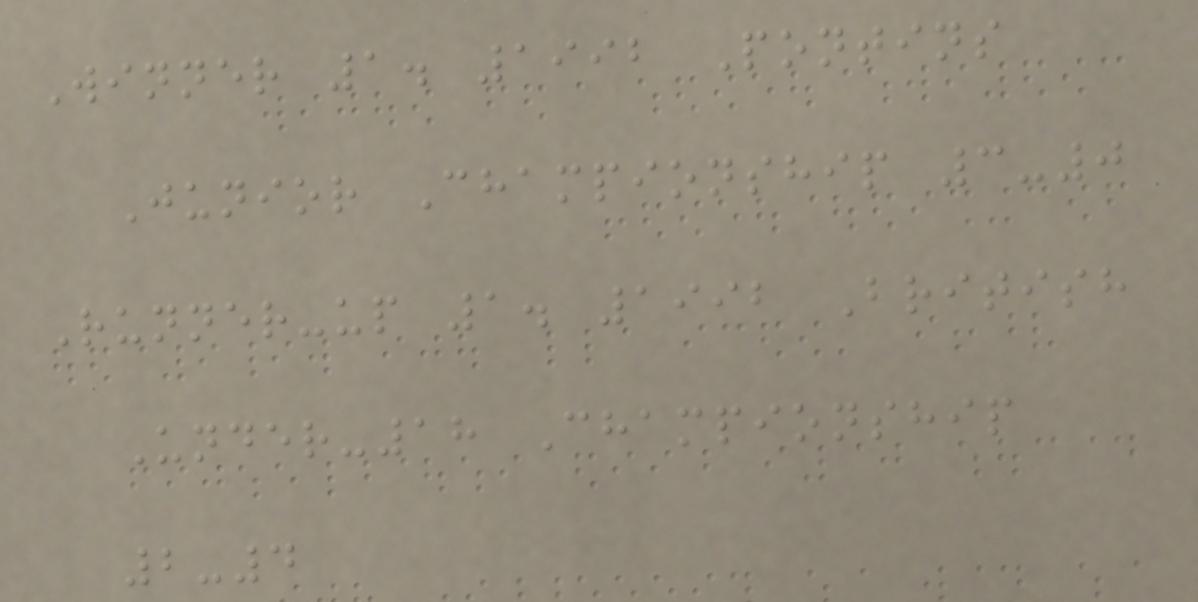Winner 1. 1992 Pontins
Junior Championship 3-0
Runner-up 1. 1992 British
Under-18 Championship
2-4
